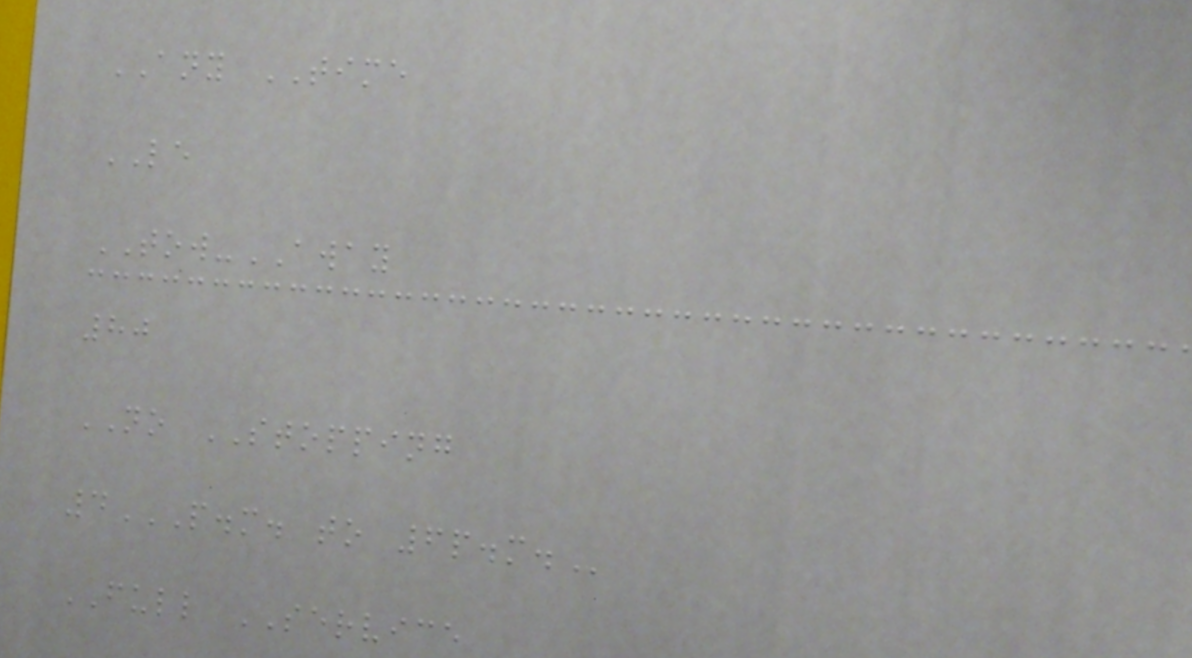ANY TIME
LE
TOW-AWAY
80
NO STOPPING
4P.M. TO 6P.M.
FULL SERVICE
